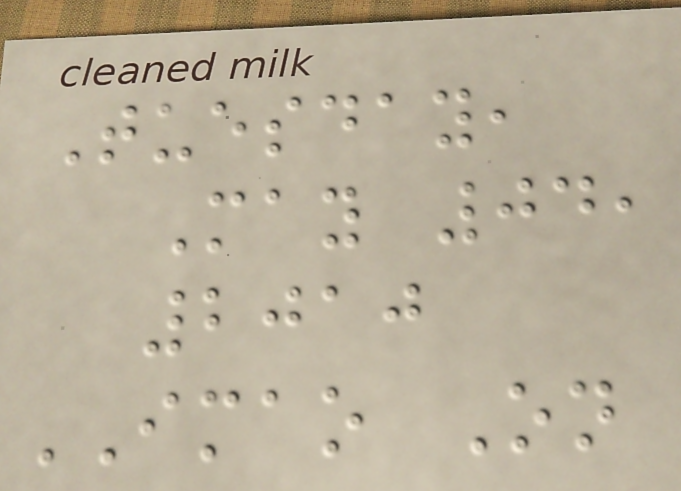Tuesday,
May 04,
2010
IMAO On
